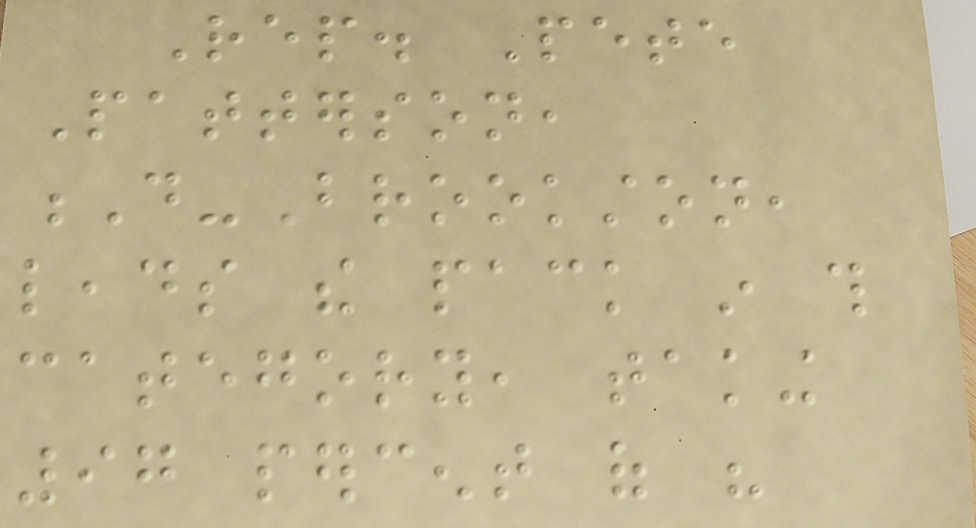Rep. Pete
Patterson,
D-Brookston,
leads the pack in this
category, taking
97 percent of his
